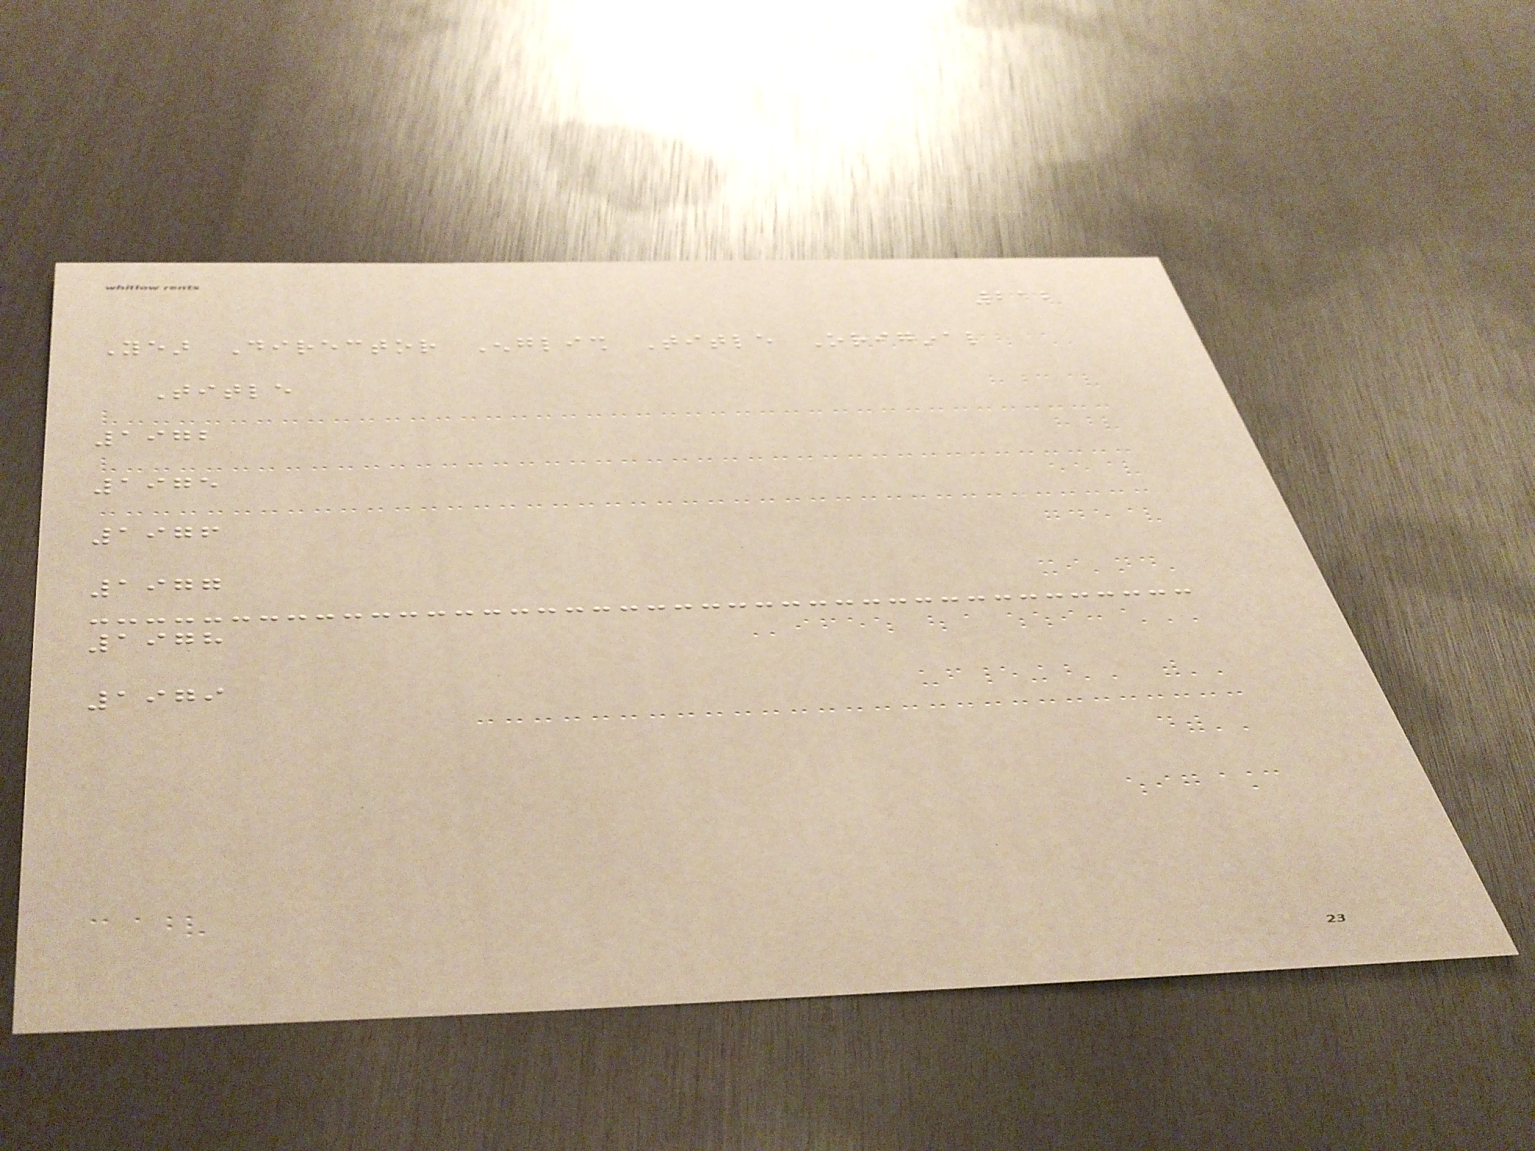212
Year Director English Title Original
Title
1972
1975
1976
1977
1978
1979
